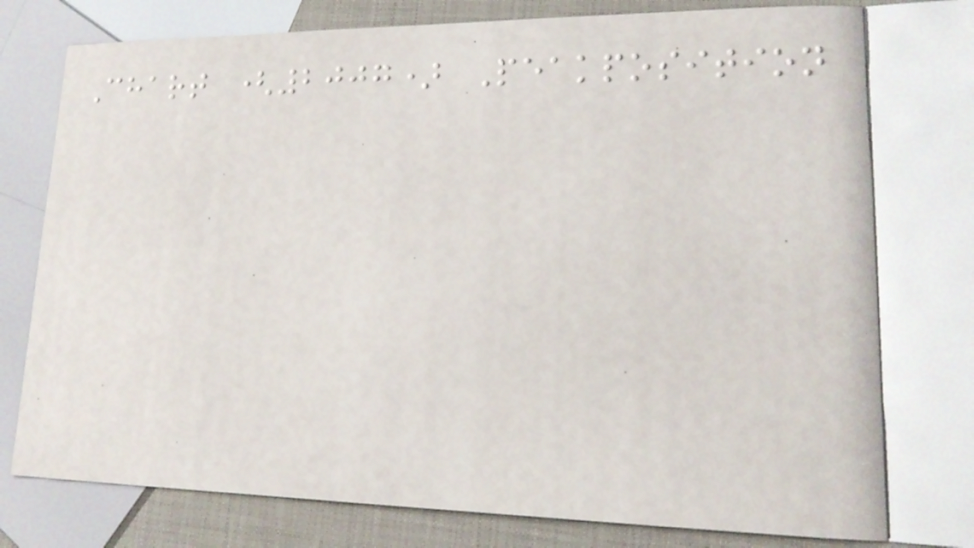Chart (2007) Peakposition
